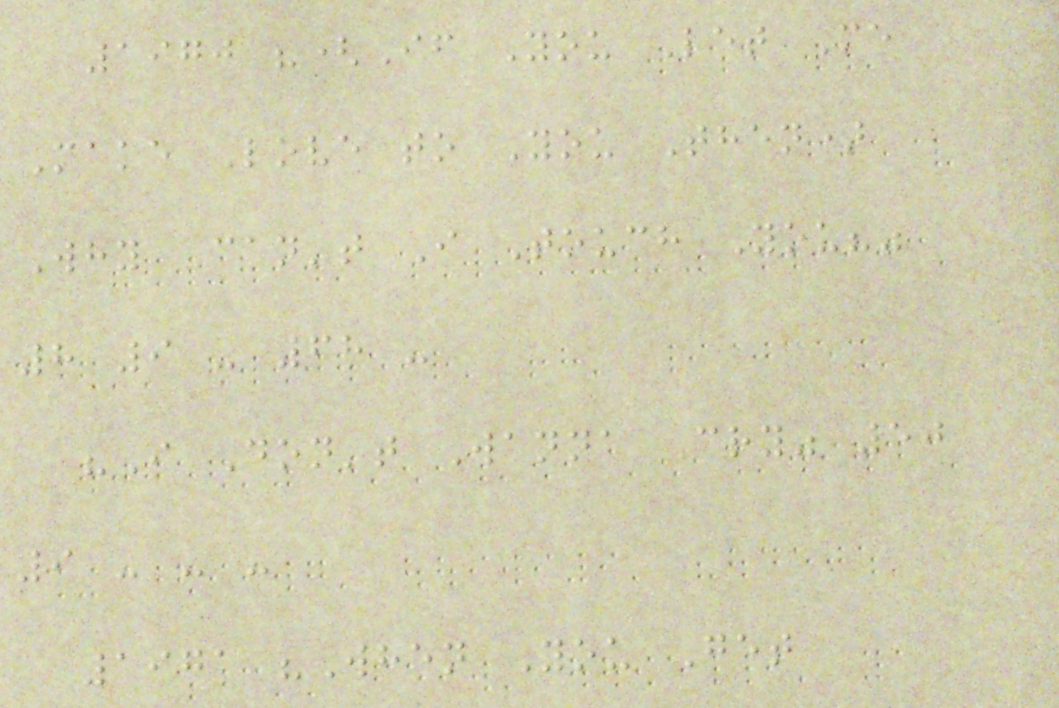1970 "(If You Let Me
Make Love to You Then)
Why Can't I Touch You?"
8 9 - 68 -
"I Don't Wanna Cry" 50
9 - - -
1971 "When You Get
